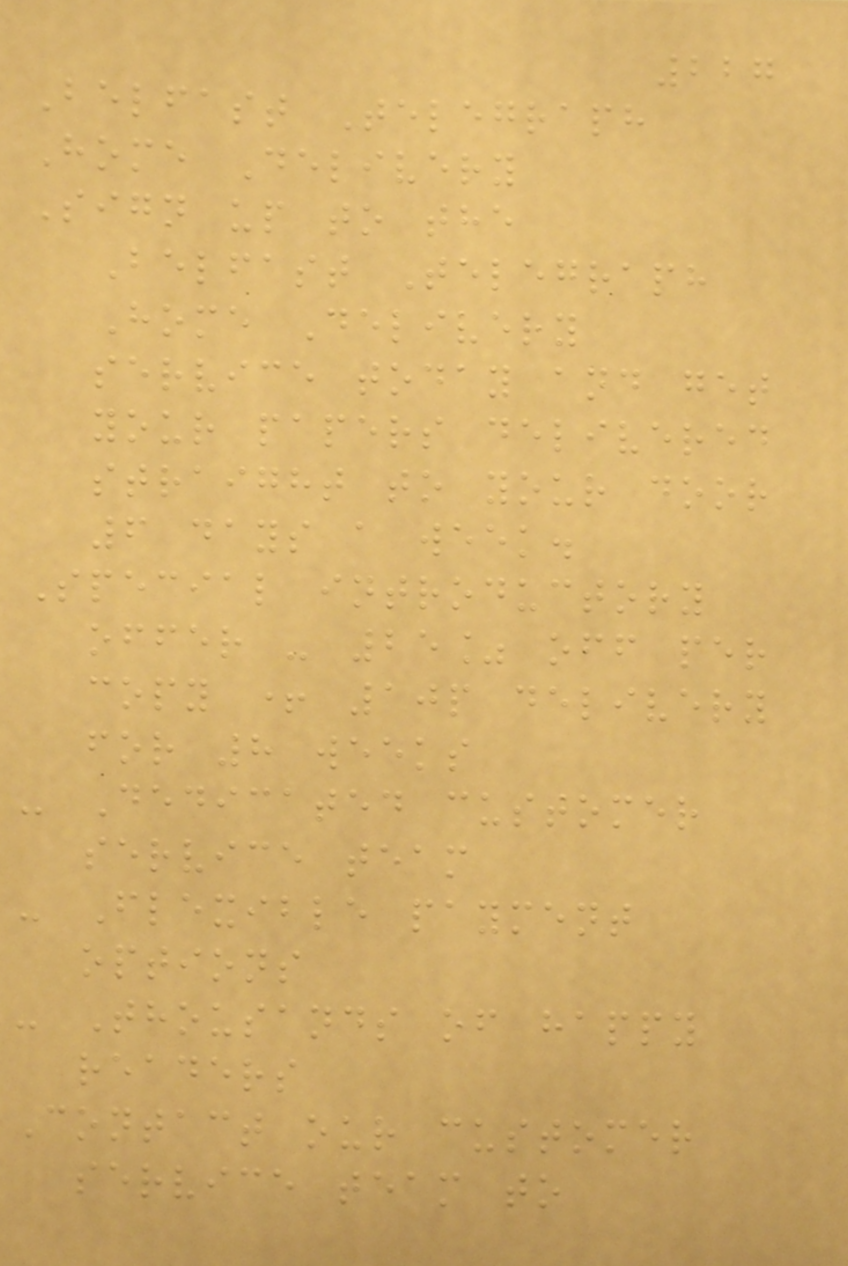227
Belfast Telegraph
Home Delivery
Sign up to the
Belfast Telegraph
Home Delivery
service today and get
your papers delivered
straight to your door
6 days a week.
Special introductory
offer - 25% off per
copy + 10p delivery
for 8 weeks
- Dedicated customer
service team
- Flexible payment
options
- Thousands of happy
readers
Contact our customer
service team to
